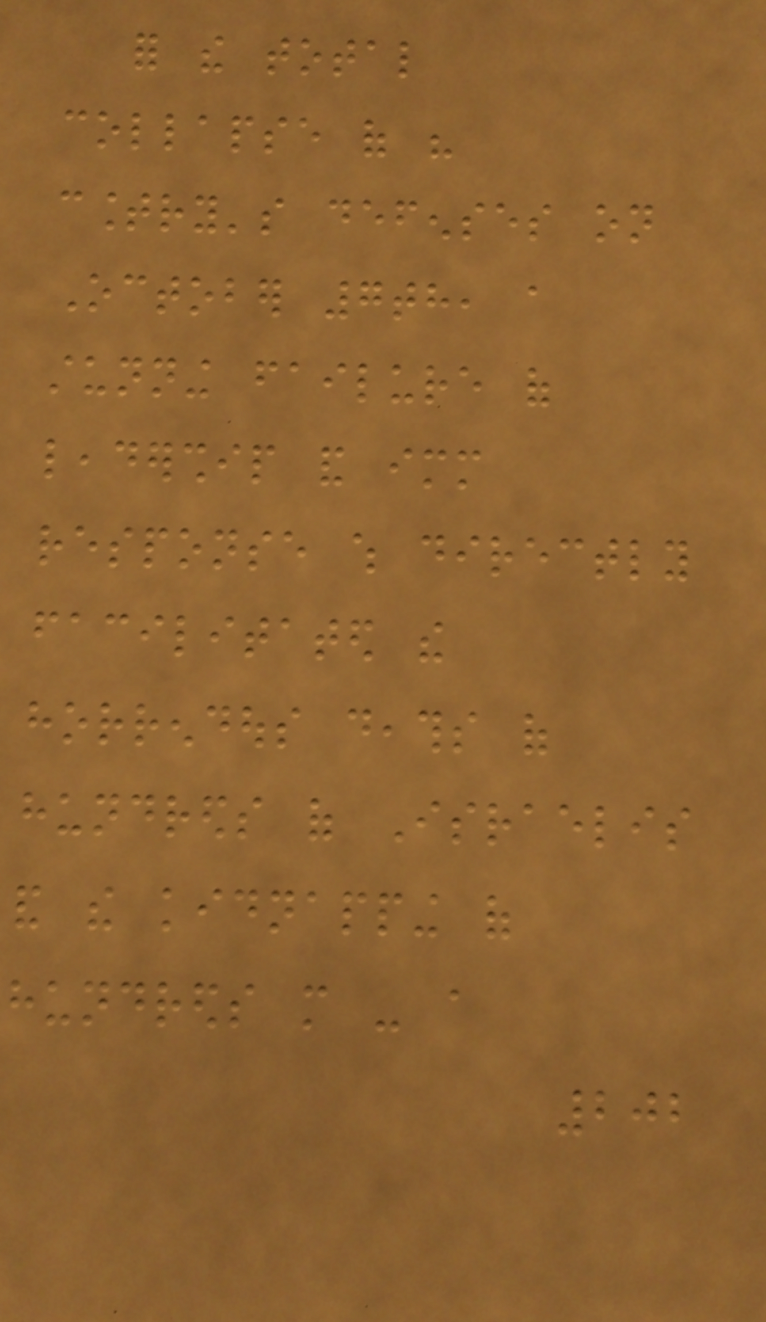for the total
collapse of his
country's defenses on
October 7th, a
stunning failure of
leadership and immediate
response which directly
facilitated the
horrendous deaths of
hundreds of Israelis
and the kidnapping of
hundreds more - a
202
